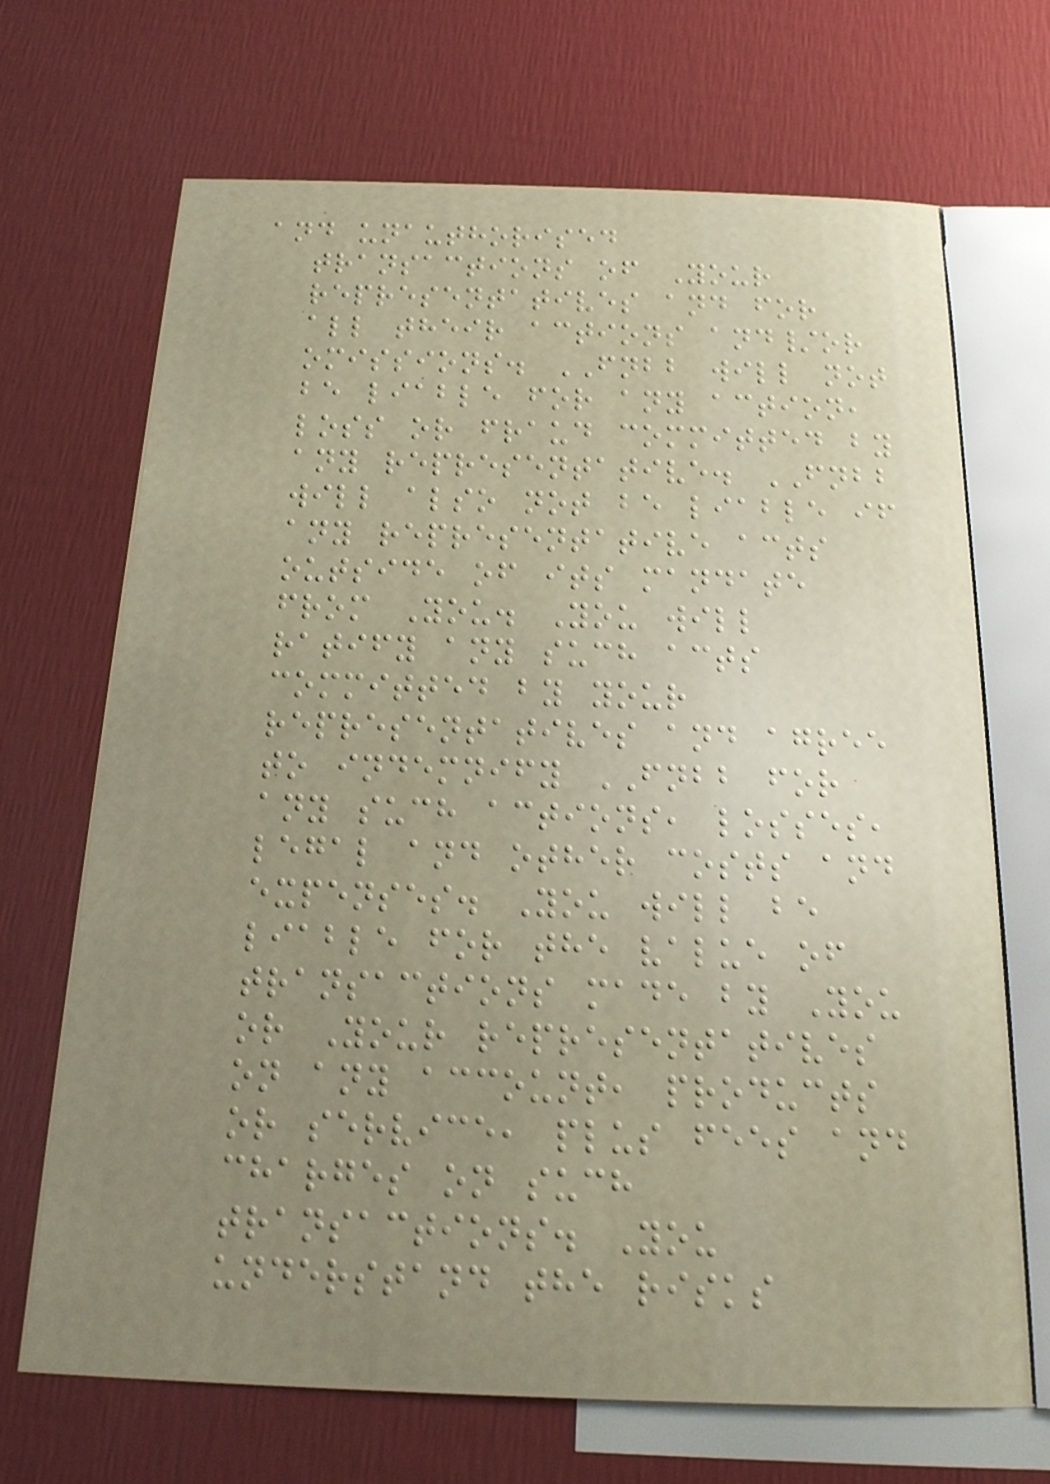and unauthorised
transactions of Your
representatives and for
all their actions and/or
omissions. FNBB will not
be liable for any action,
loss or fraud committed by
any representative. FNBB
will also not be liable if
any representative acts
outside of its mandate
from You. You will
ratify any such acts
committed by your
representatives and agree
to indemnify FNBB for
any such actions, losses,
legal and other costs and
expenses. You will be
liable for the value of
transactions made by You
or Your representatives
on any account, products
or service, plus fees and
charges on such
transactions. You
understand the risks
